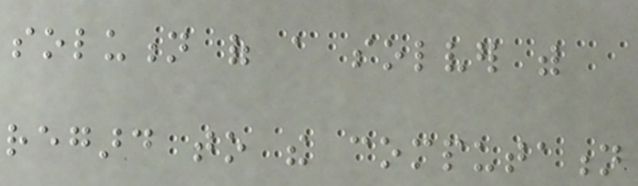solution of a solver with
regard to the computation
